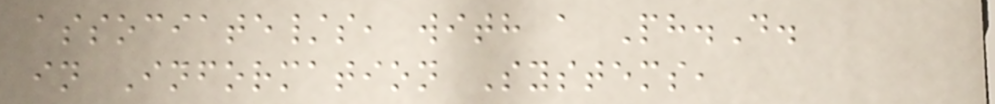associate/s, with a Ph.D.
in Information Systems,
